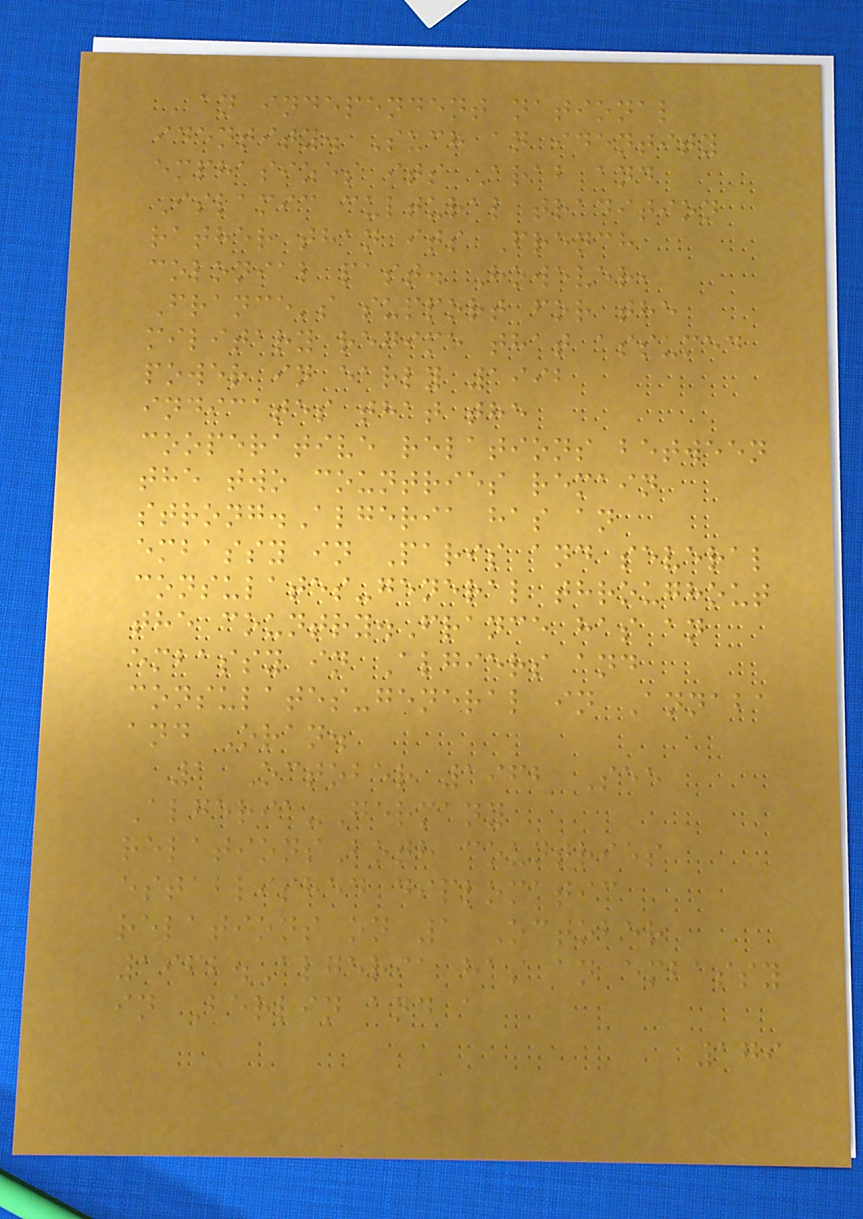an independent national
identity. Such an identity
emphasizes its Arab and
Islamic cultural tradition
rather than its French
colonial past. However,
France's support for the
military regime that assumed
power in early 1992
indicates that the
cooperative relations between
the two countries remain
strong.Algeria has an
embassy in Paris and several
consulates-general throughout
the country.France has an
embassy in Algiers and
consulates-general in Annaba
and Oran.
1 October 1962 See
Algeria-Germany
relationsBoth countries
established diplomatic
relations on 1 October
1962.Algeria has an embassy
in Berlin and a
179
